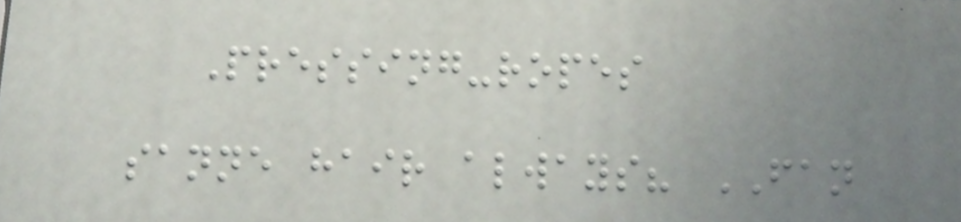Pressing-ropes
sanne hair always? FAN
